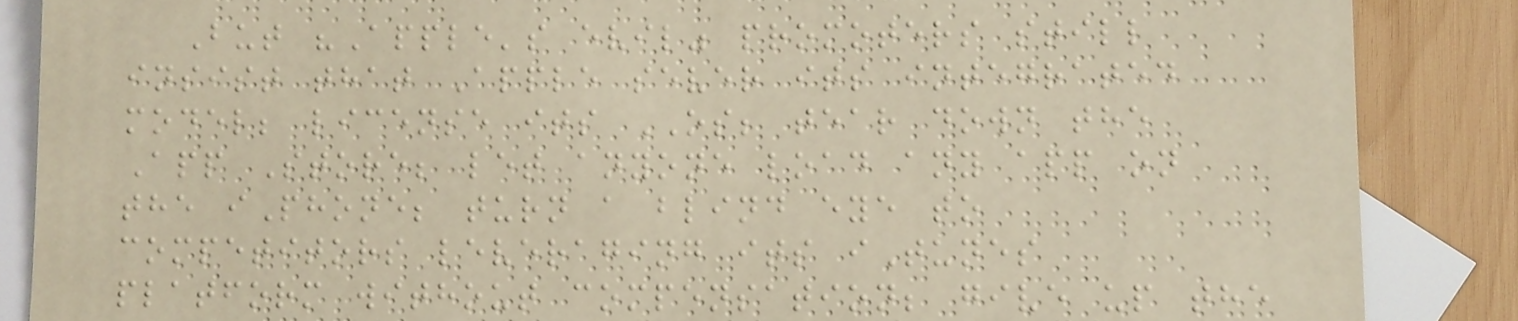But "Apple's evil" promoters still
insist that Apple sever its integrated
model; license its OS; tear down the
App Store; let anyone load any app on
the iPhone; turn a blind eye to
competitors leveraging its iTunes
platform without compensation; give up the
